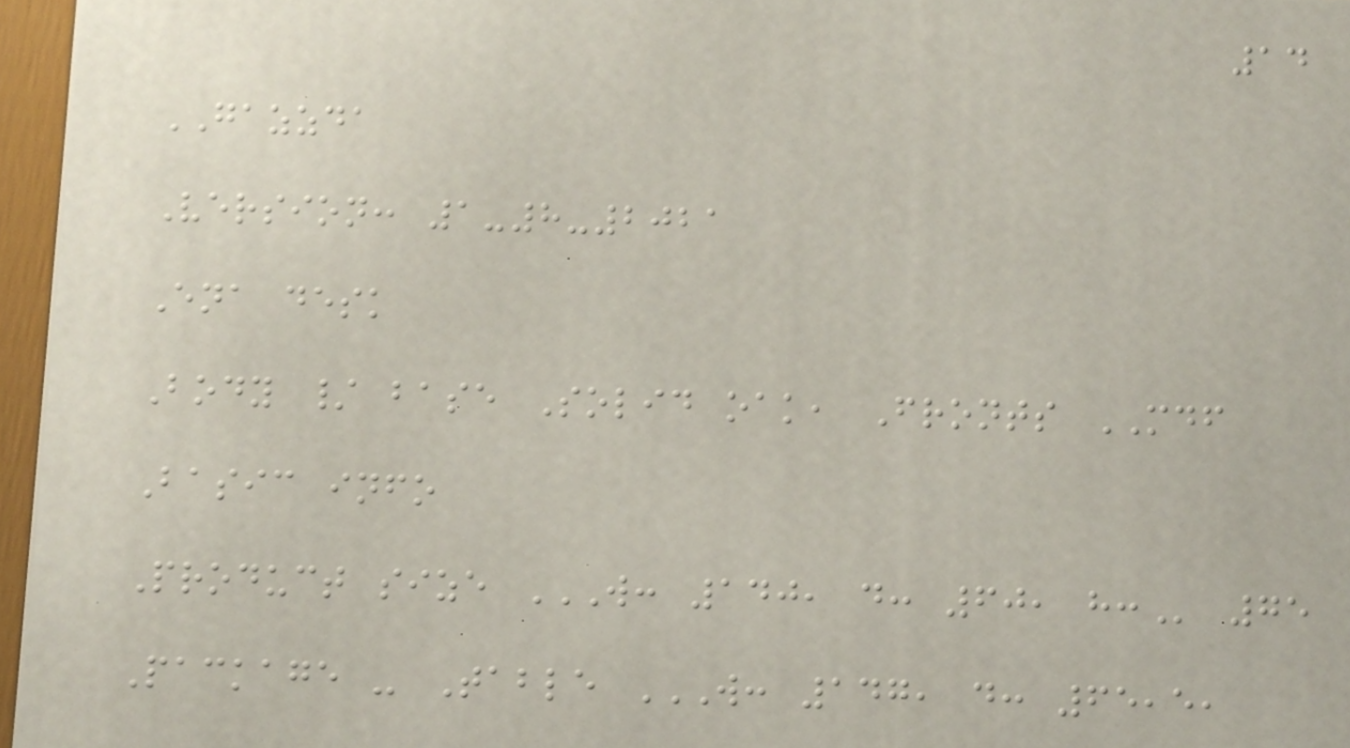14
GAZZDA
Version: 1-8-2021
Ena desk
Body / base Solid oak, Fronts MDF
Basic info
Product size W: 140, D: 60, H: 75
Package - Table W: 147, D: 65,5,
